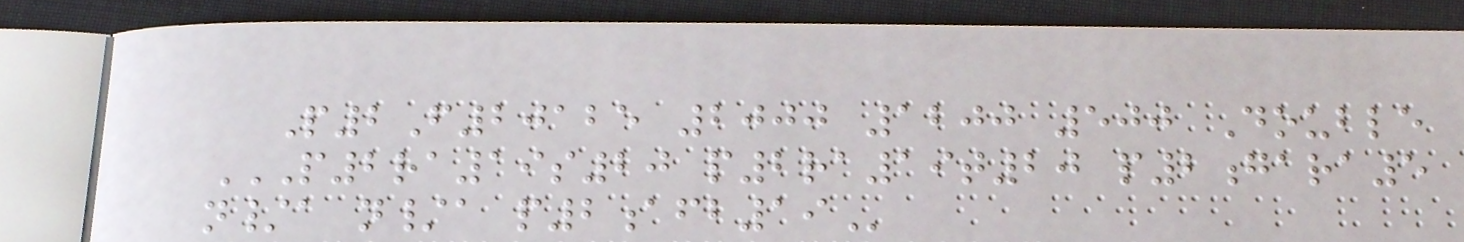P2F20125 2000 1200 500 Double
P2RA19S20 P2RA19T20 P2GARA5
N/A N/A P2AFB19
